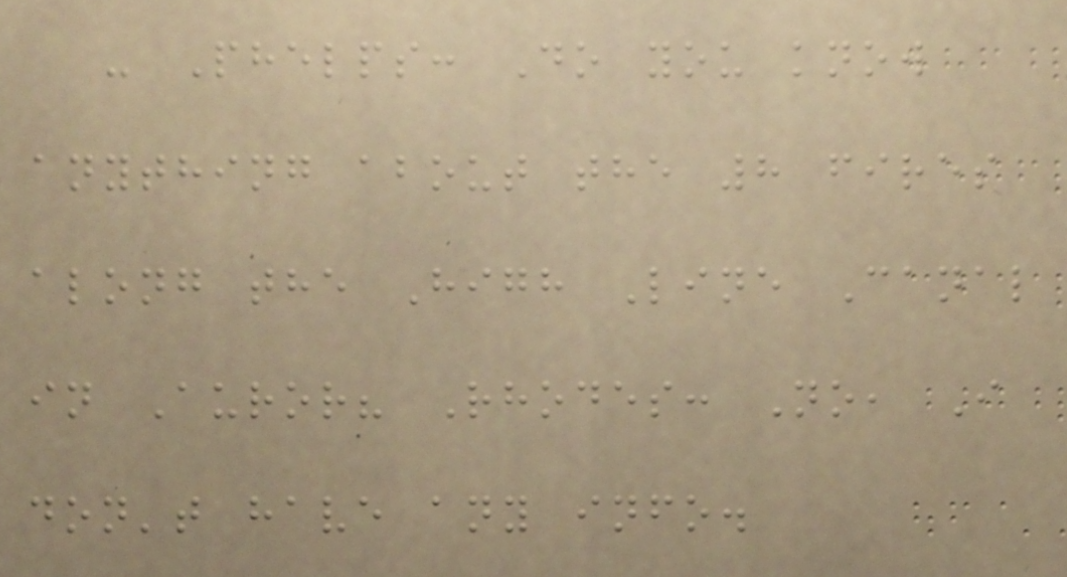- Phelps: Do you know
anything about the 8 fires
along the High Line Canal
in Auror? Rhodes: No, I
don't have any info.
